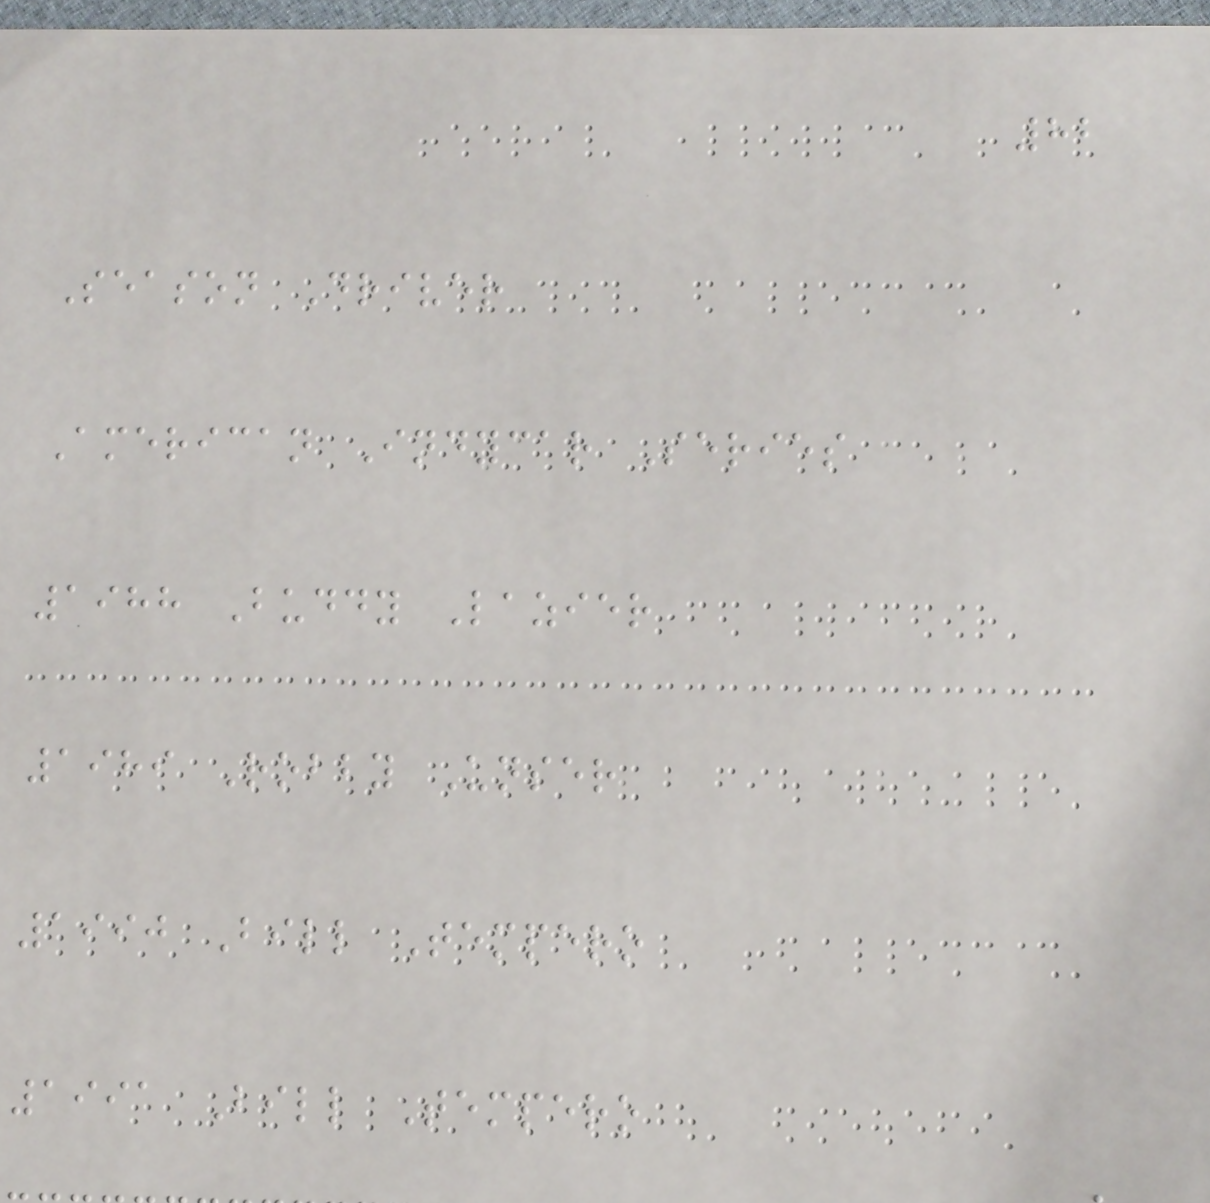82
Season Driver
American Indycar Series
1988 Buddy Lazier
1989 Robby Unser
1990 Bill Tempero
1991 Bill Tempero
